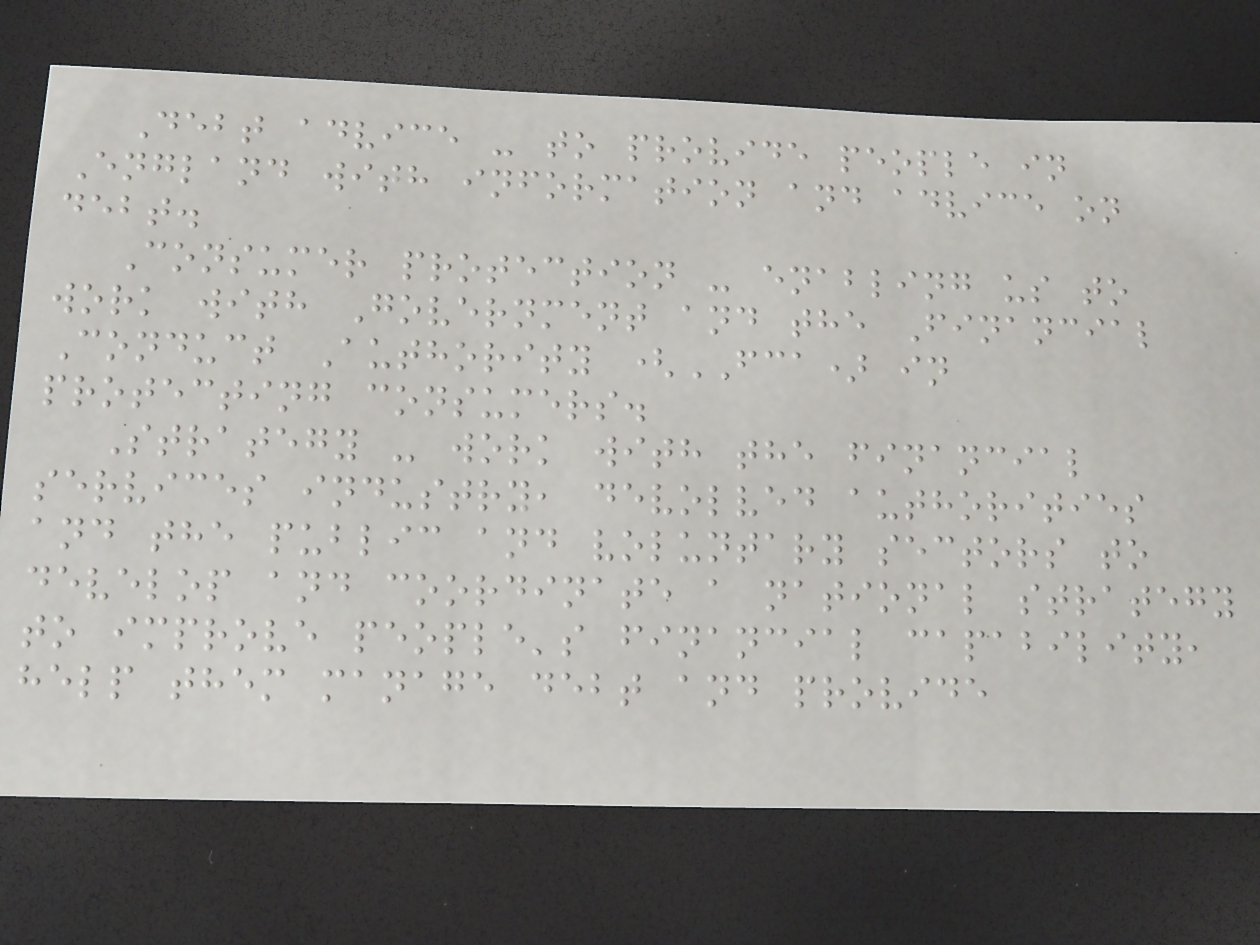Debt advice - to provide people in
England with information and advice on
debt.
Consumer protection - enabling us to
work with Government and the Financial
Conduct Authority (FCA) in
protecting consumers.
Strategy - work with the financial
services industry, devolved authorities
and the public and voluntary sectors to
develop and coordinate a national strategy
to improve people's financial capability,
help them manage debt and provide
